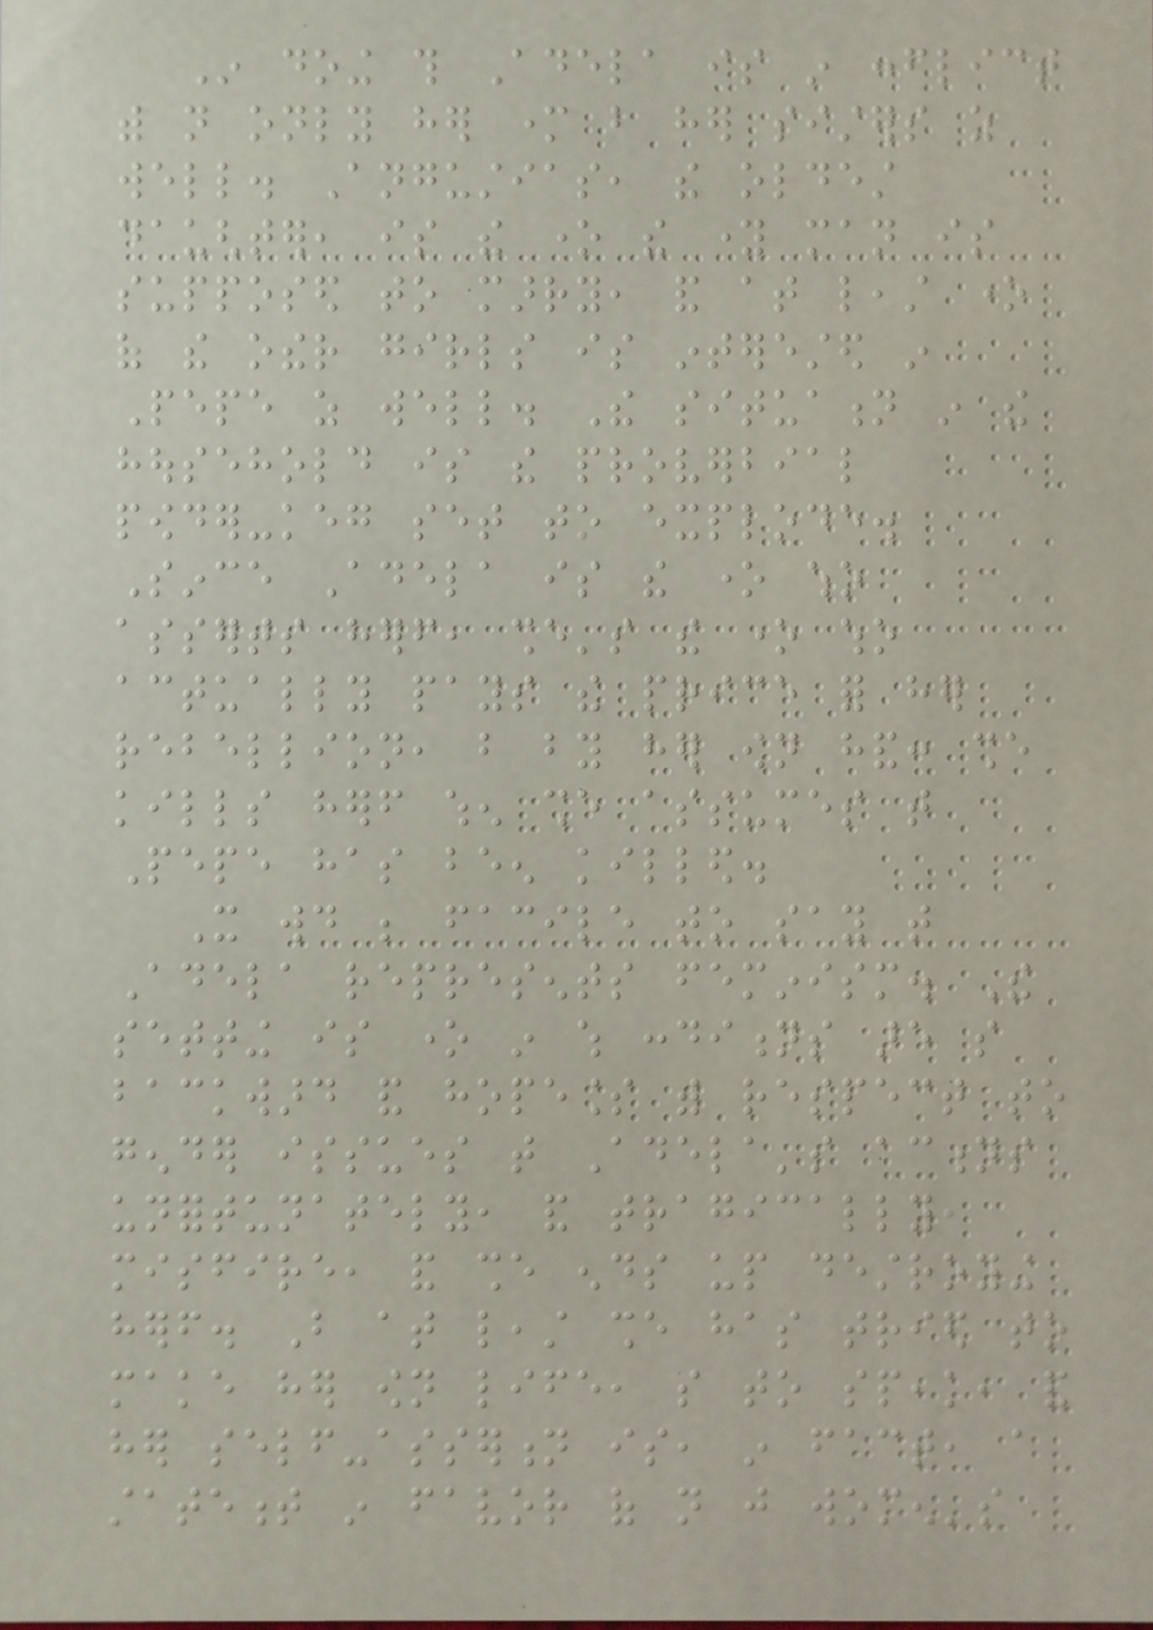In doing this Adela is in conflict
with not only her mother but her sisters as
well. Angustias, the oldest
daughter, is the one the young man is
supposed to marry, and at least one
of the other girls is interested in
Pepe as well. The situation in the
household is the proverbial
powder-keg set to explode.
Since Adela is the one who
asserts herself, she's the one who
actually pays the price for her
rebellion, but by her own hand: she
kills herself when she assumes that
Pepe has been killed.
It would be facile to say that
Adela represents feminism. The
setting is one in which conditions are so
backward and hopeless with respect to
gender issues that Adela's actions
unfortunately, and tragically,
misfire, and she ends up destroying
herself. But at least she has tried to
make her own life, so to speak, and
her self-assertion is, in fact, a
statement in favor of not just women's
